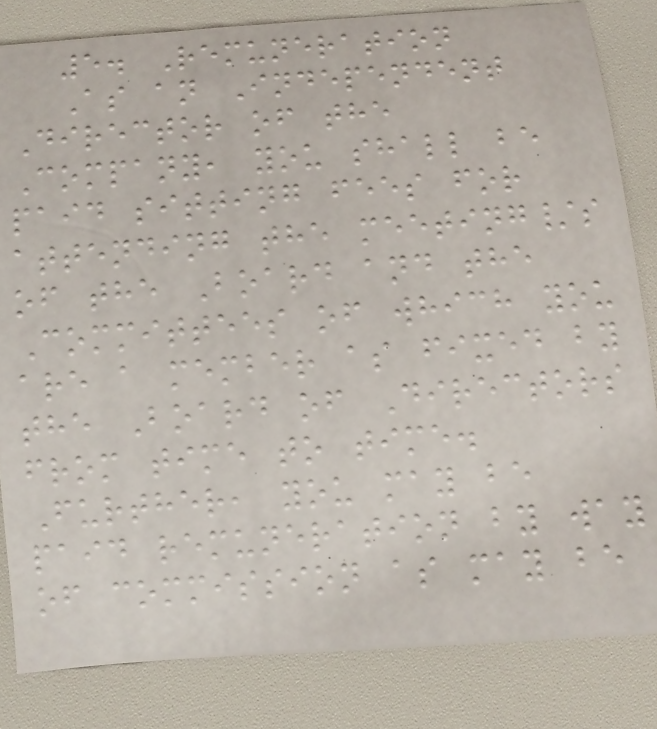5. Remuneration
As an Independent
Director of the
Company, you shall be
paid sitting fees for
attending the meeting/s
of the Board and the
Committees of which you
are a member as fixed by
the Board of Directors
from time to time.
Further, you may be
paid remuneration by way
of commission as may be
